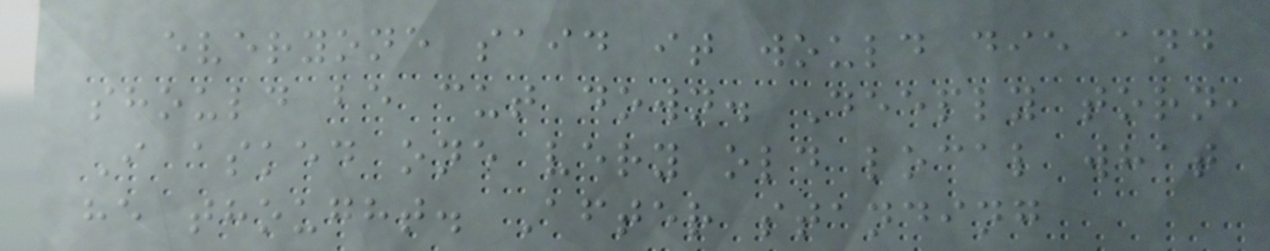everyone said it would die and
should be cut down. Deeply torn,
I asked one very old local what
he thought. After standing
